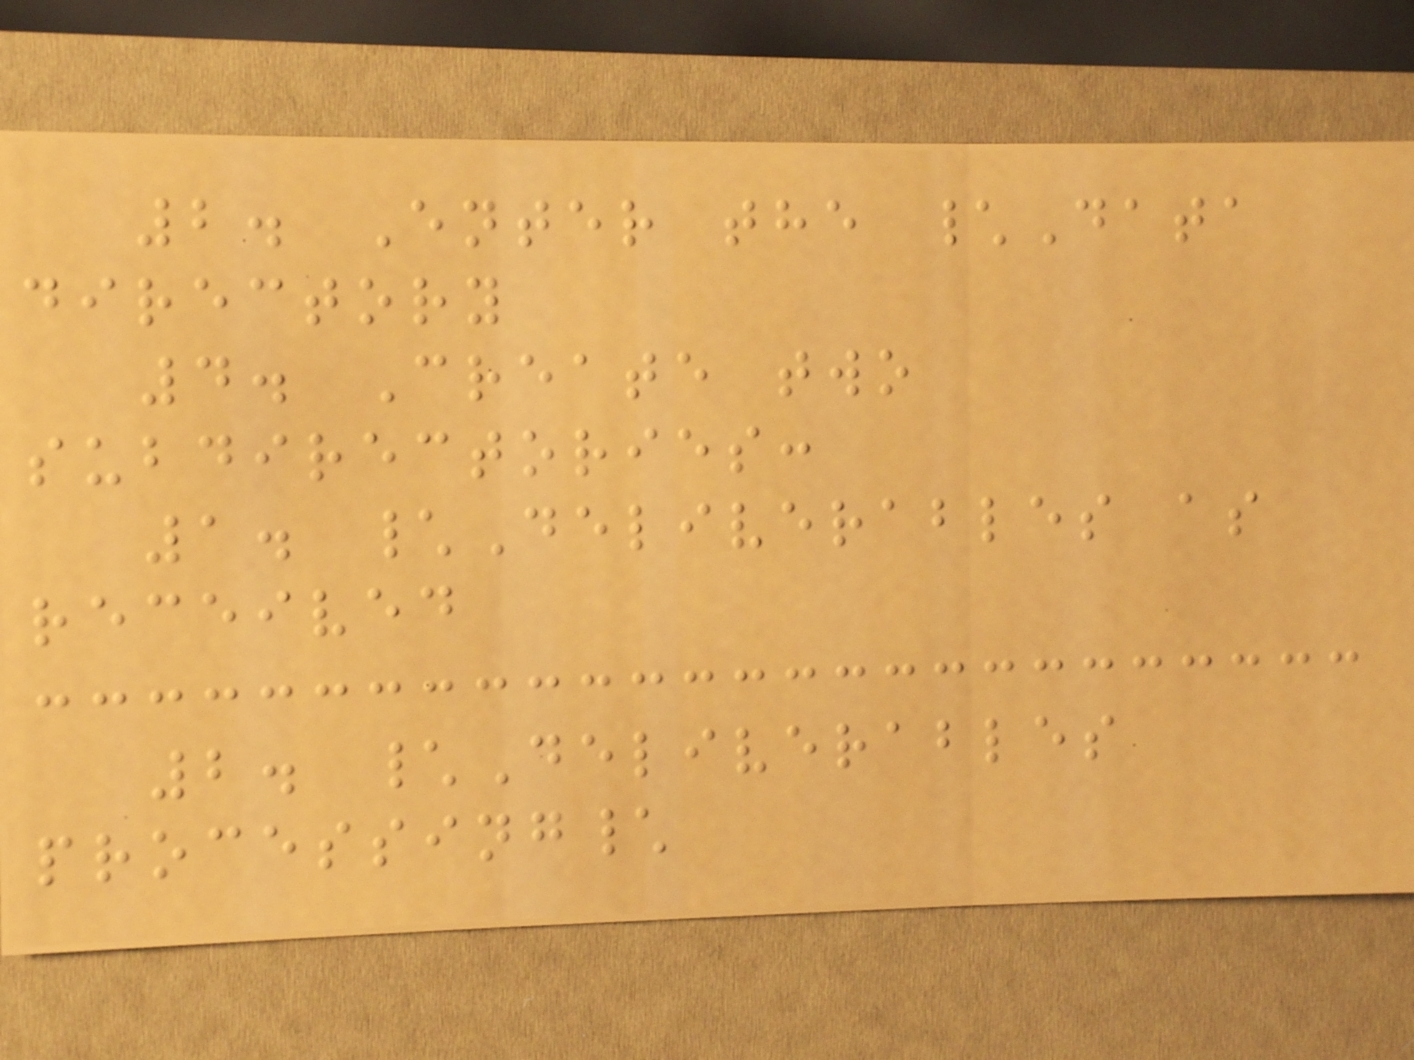2. Enter the \Data
directory
4. Create two
subdirectories:
1. \Deliverables as
received
2. \Deliverables
processing\
